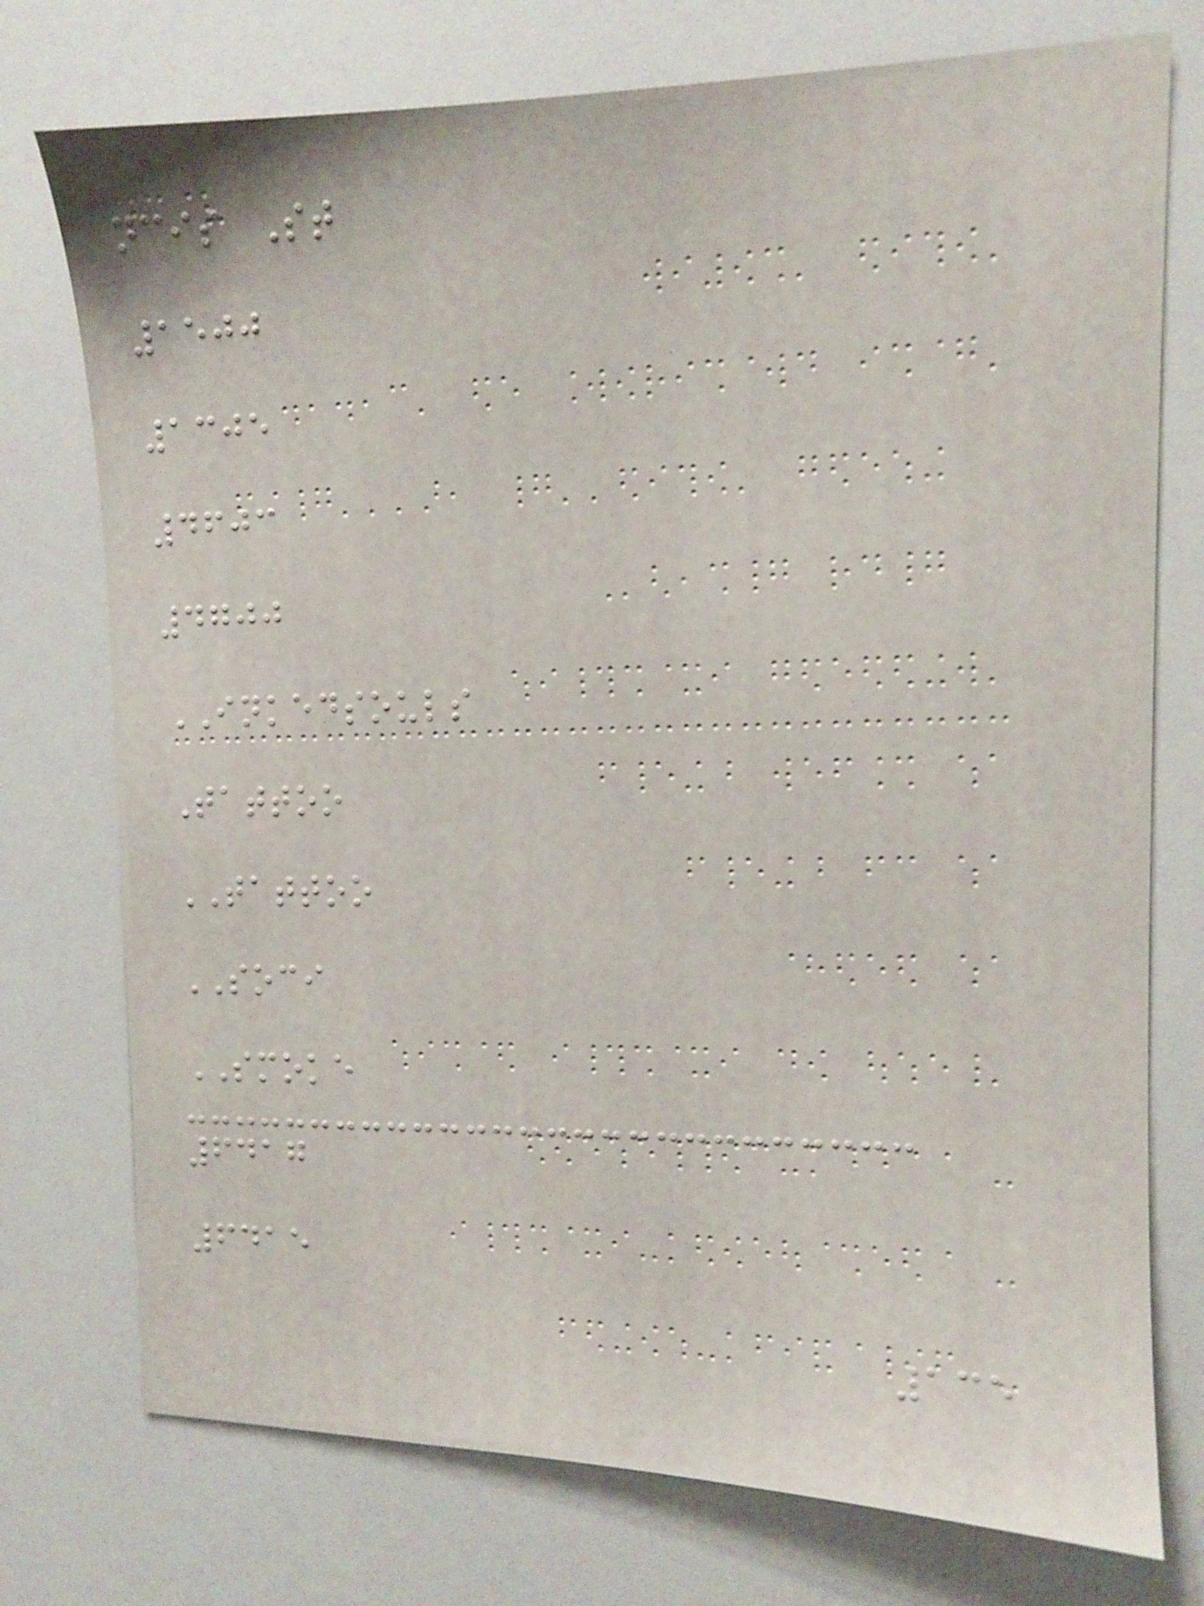ncis St
1500
1305
4603
4700
INKEDSOULS
Tattoo
TATTOO
SOCI
SMOKE
6417
6415
135
